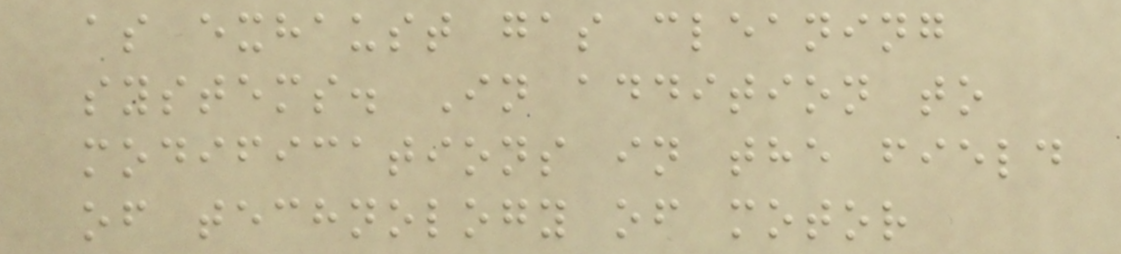as exhaust gas cleaning
systems. In addition to
modifications in the field
of technology of motor
